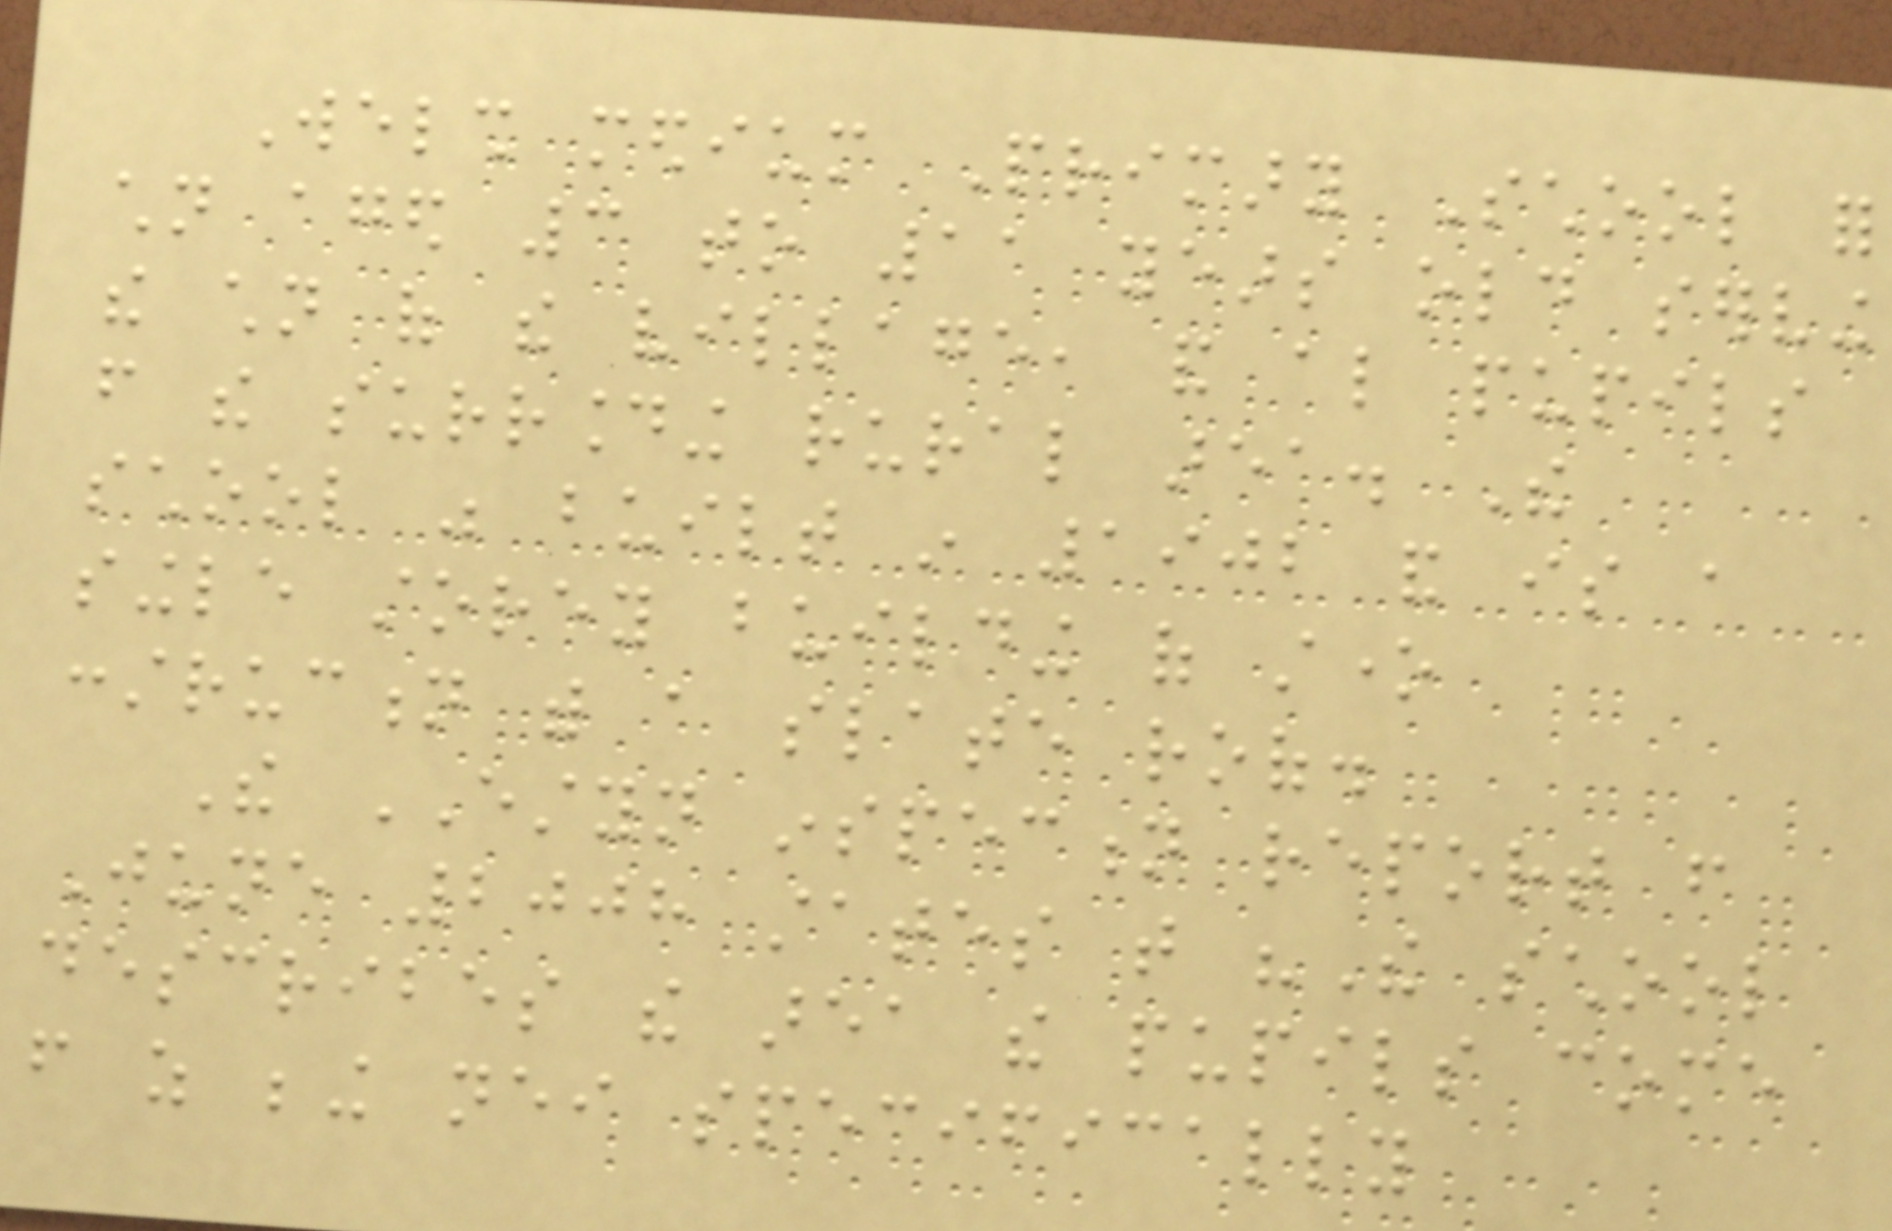Welsh medium Primary School for
children aged 3 to 11 years old serving
the children of the village, and also pupils
from the surrounding rural area. The
school was built in 1902 and is a
single storey building of stone
construction with a slate roof.
The ESTYN inspection report from
June 2008 states that "The school
describes the area the pupils come
from as being neither specifically
